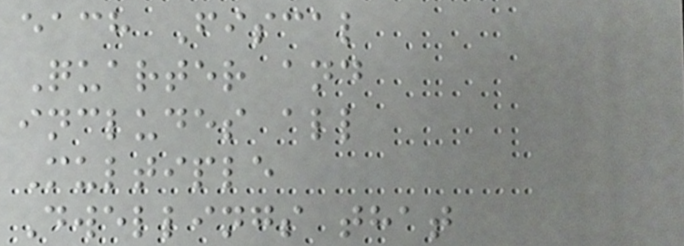each Fiscal
Quarter and
includes all
Multiple
Dwellings that
